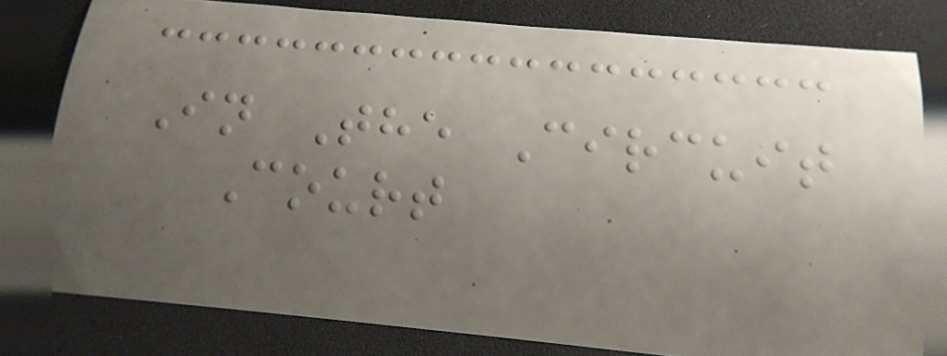In The Circuit
Court
